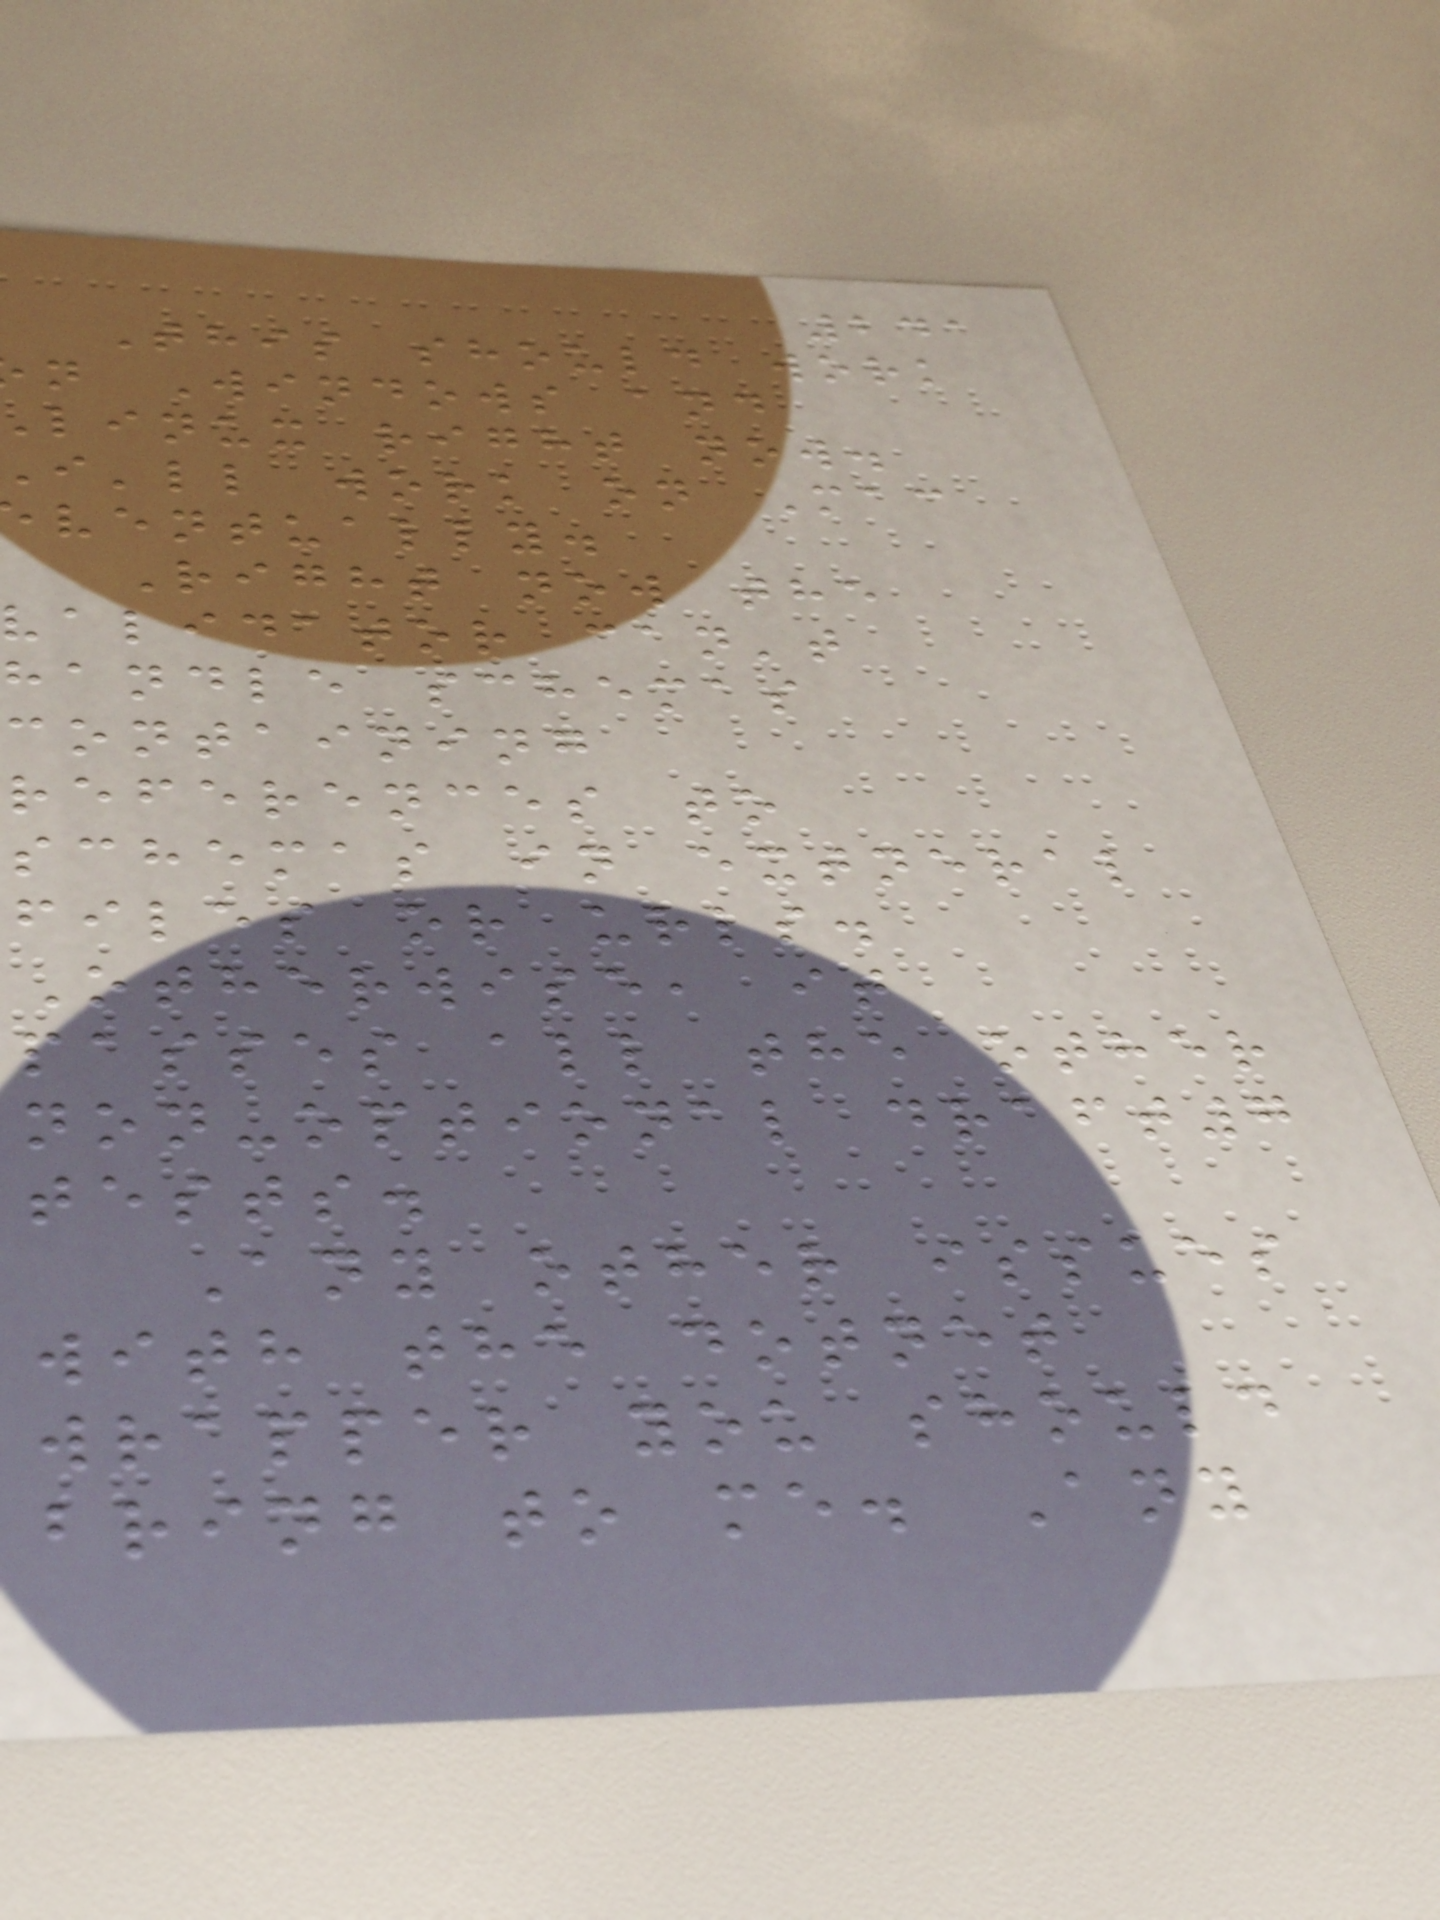241
This should work
n Windows and
linux right now.
i'll work on Mac
ventually.
Right now the
validator can't
handle schemas
containing
references to
schemas in extneral
files or urls.
Otherwise, it
passes all the other
non-optional draft7
tests.
Any other issues
with the dotnet
wrapper you should
bring to me. Any
